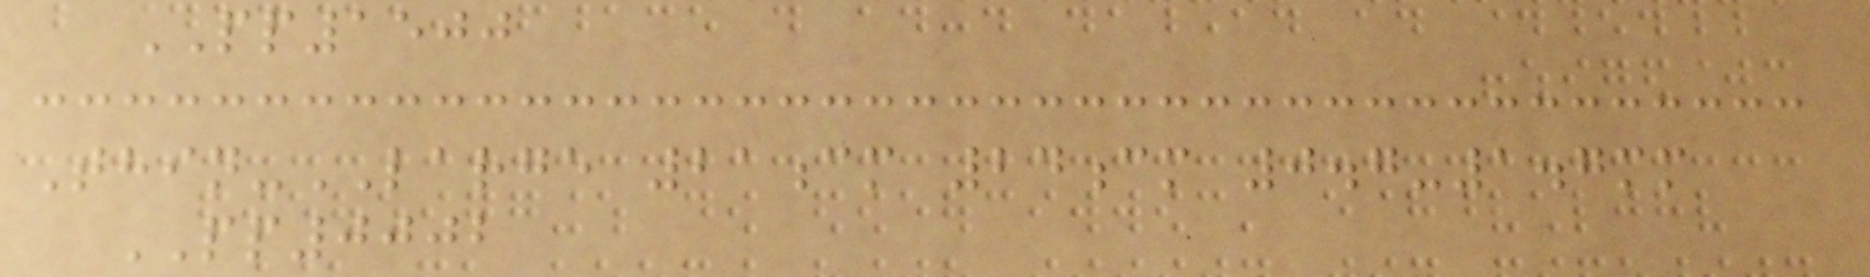PP1500
Thin-LARGE 21cm 24cm 0.7-1.7mm
PP0002
